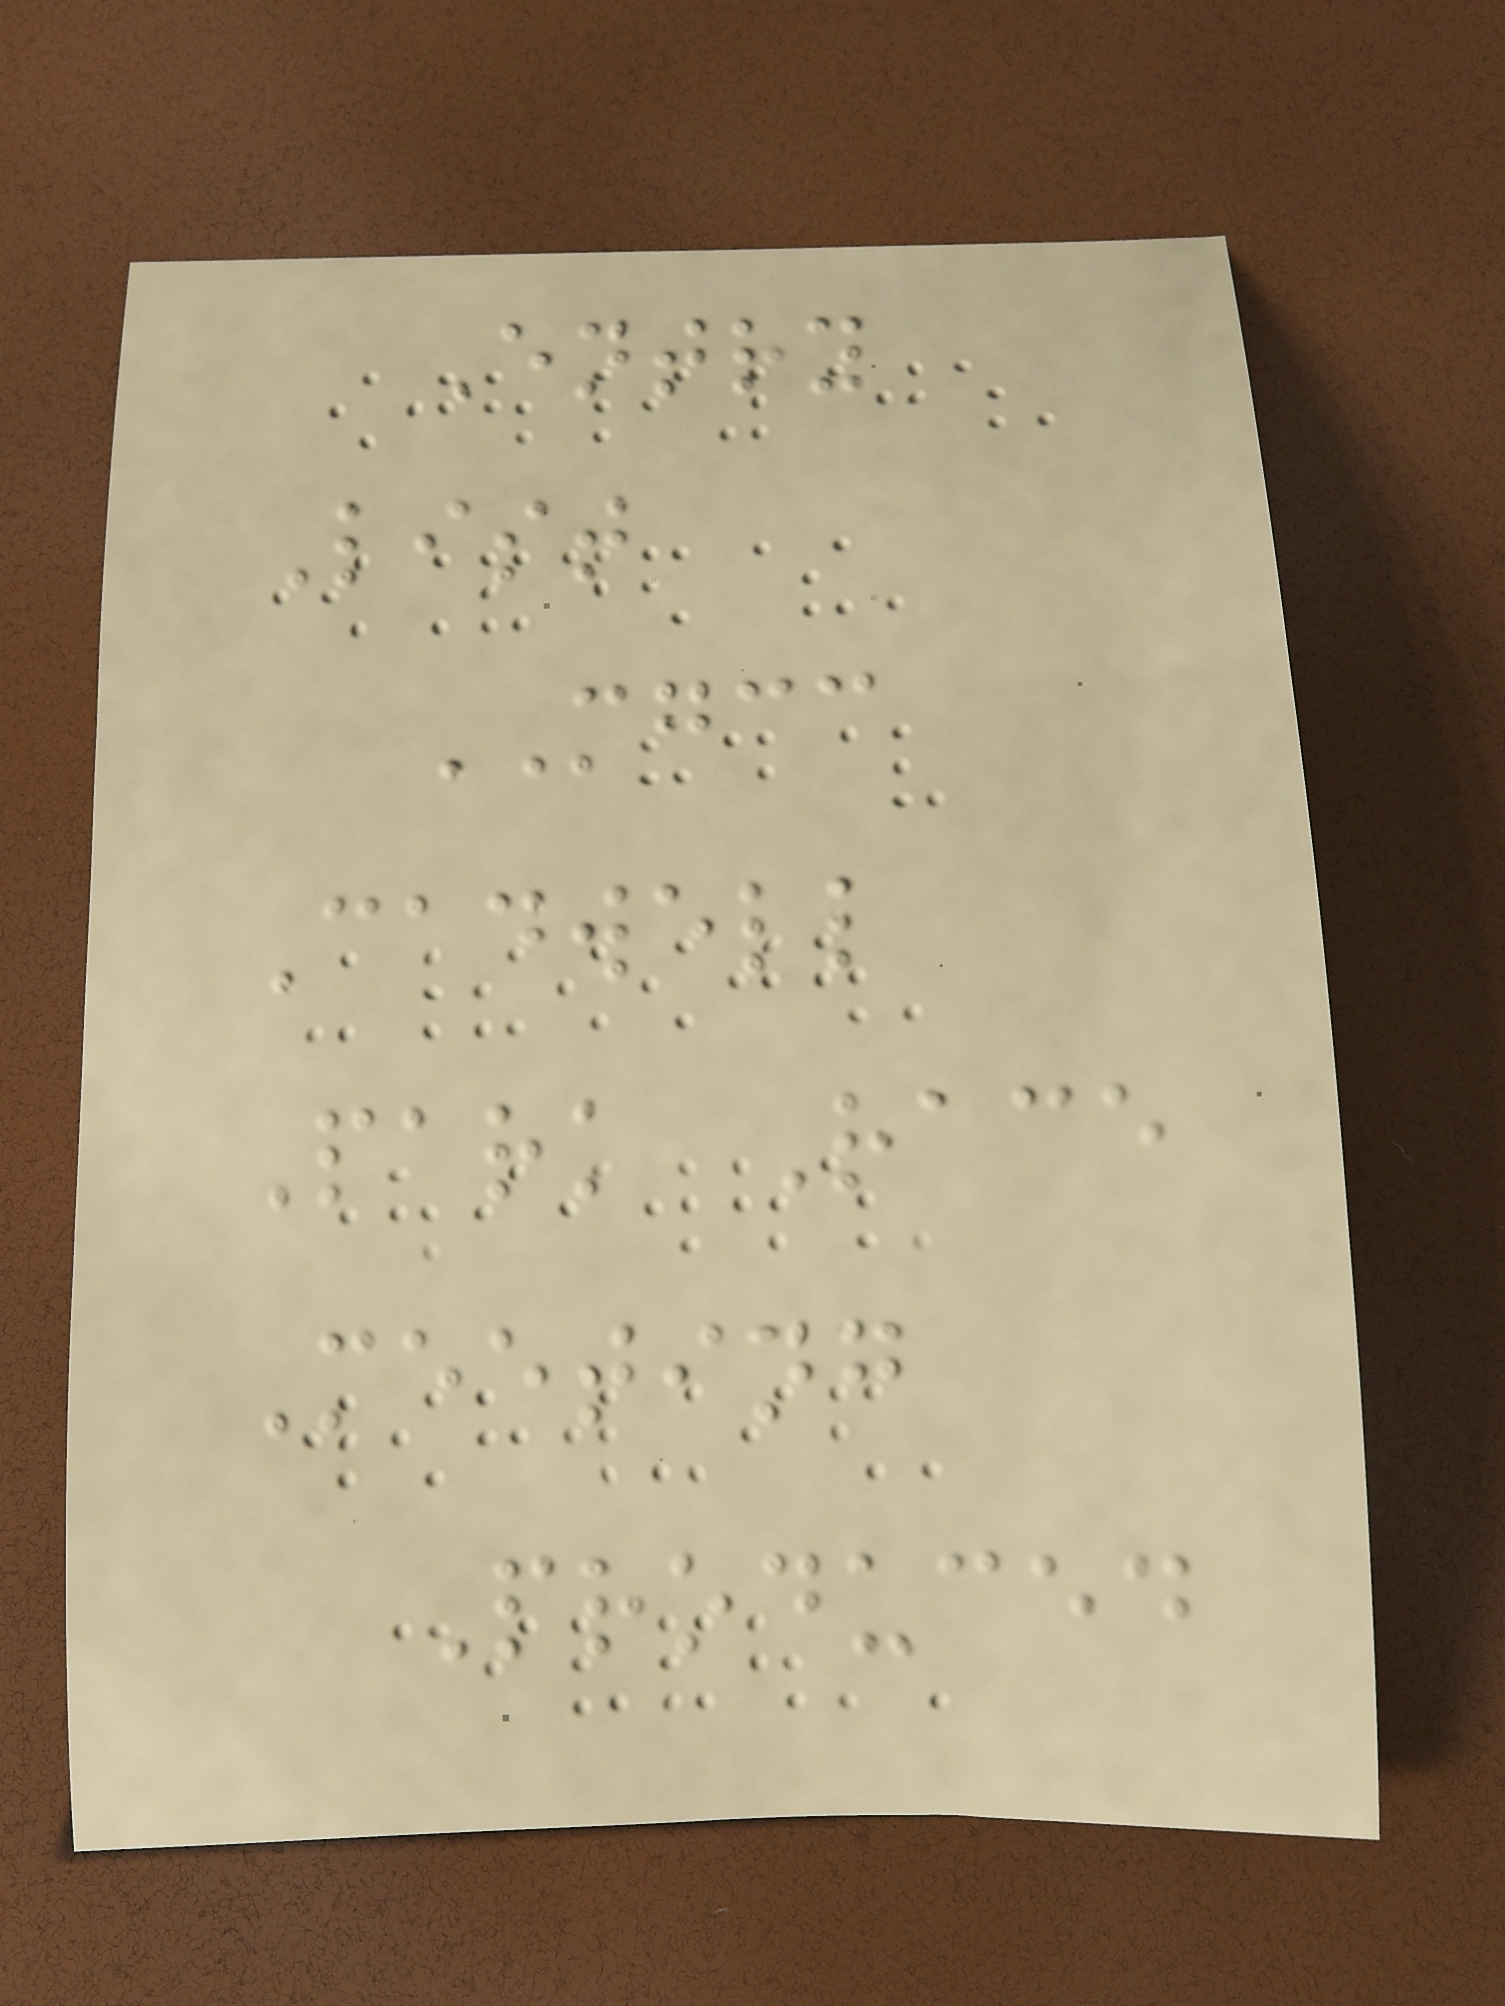Entry
List
MGCC
Cadwell
Park Race
Meeting
Produced
